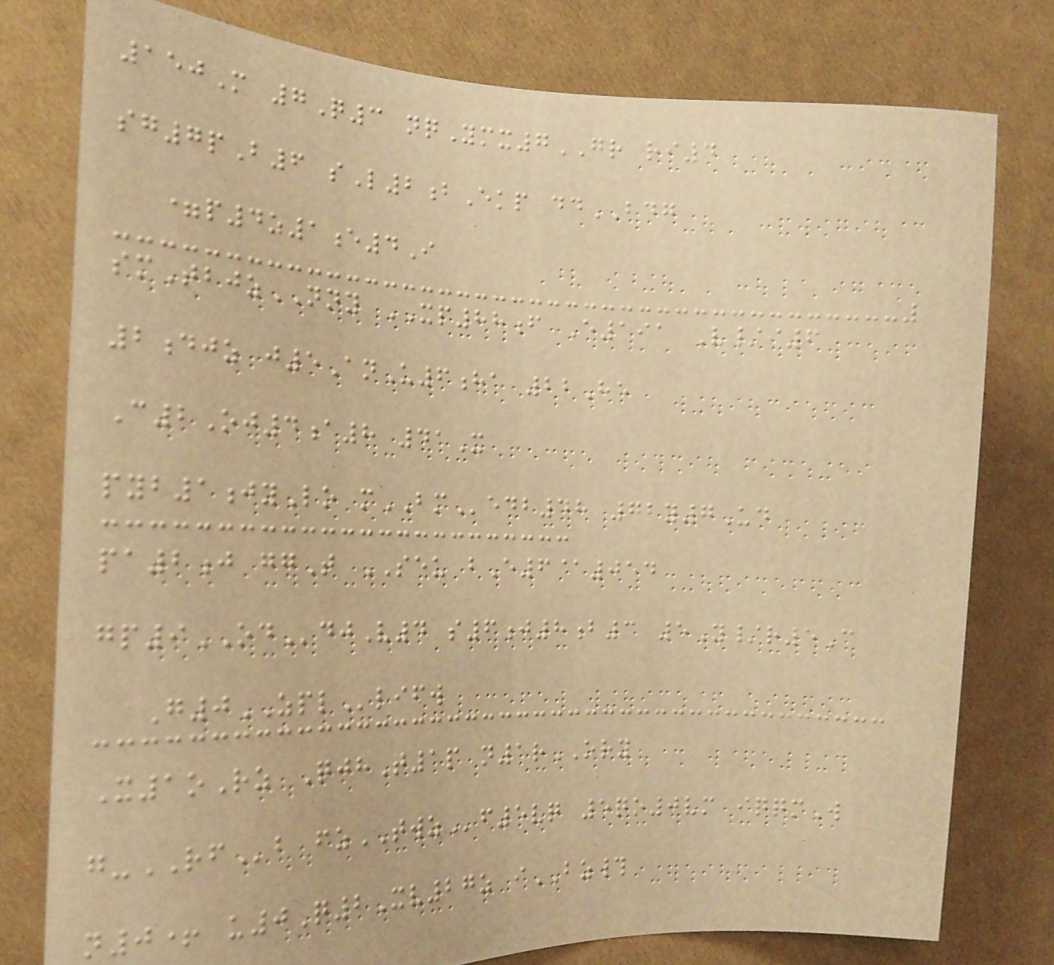150M 7Q3 nqYmx7GR ri4
sg7pB6 sL2bEkp ddBDG
=p4z1e4I
smTbjzNNY XP88f E191 V/i6
2djz j5AnU6ha 22He
C2Oj4a8 41X
pyb1jyLo mBMedb48 72y7Ud
pa2j ggT SEU bE6@054
gp9ODdjV4 s6j8b3 5Y/r5C
G0ZPLlifw
X1oRz QjhT1p n1rORY
g-RFb fzTWZf5vq 5qo0vm iqqmW
n0+ u0Q2Xv27z iBZ#
